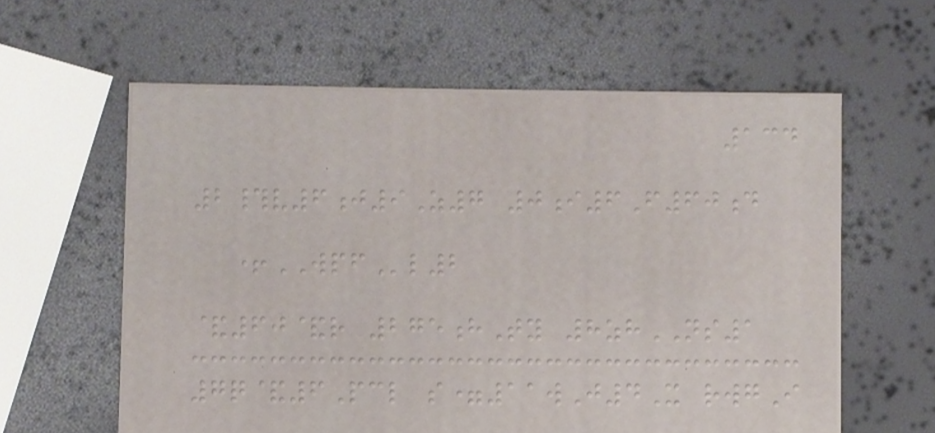134
2#v6j9Z7 0i6F60d
+WPFl2
&60&r 275hTy 8zhNS1
7q&6Pcl s=11wJ4X rwgI
